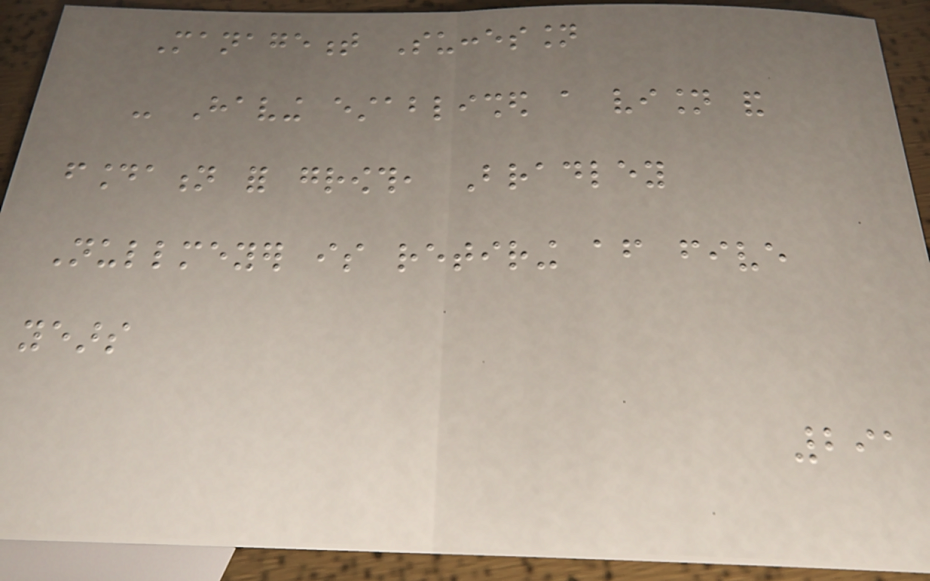Management Succession
- Having established a vision and
foundation for growth, Bradley
Nullmeyer is retiring after five
years
291
